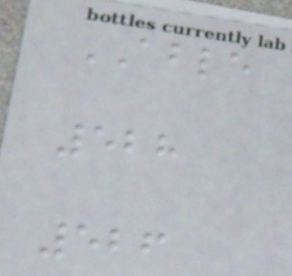ABLE
528
526
